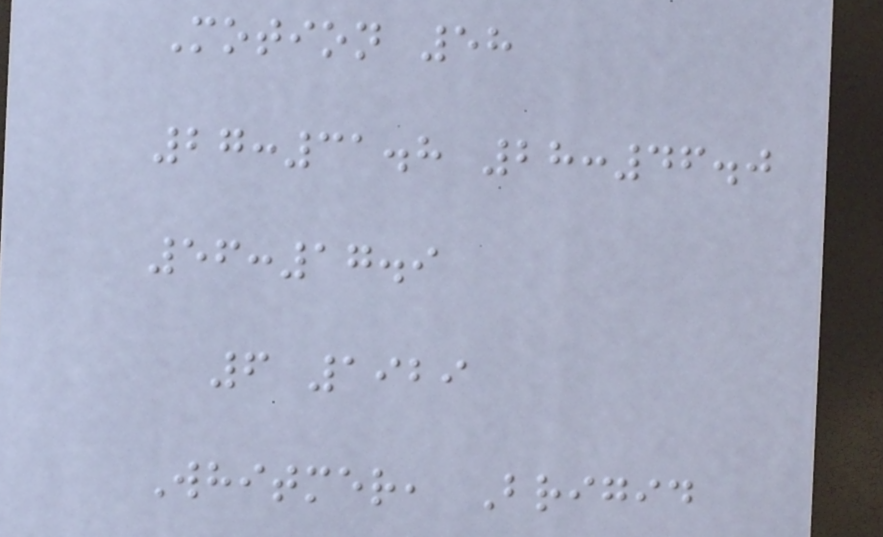Motion 58
27:31.8 28:46.0
56:17.9
6 1929
Whitmer, Brigid
